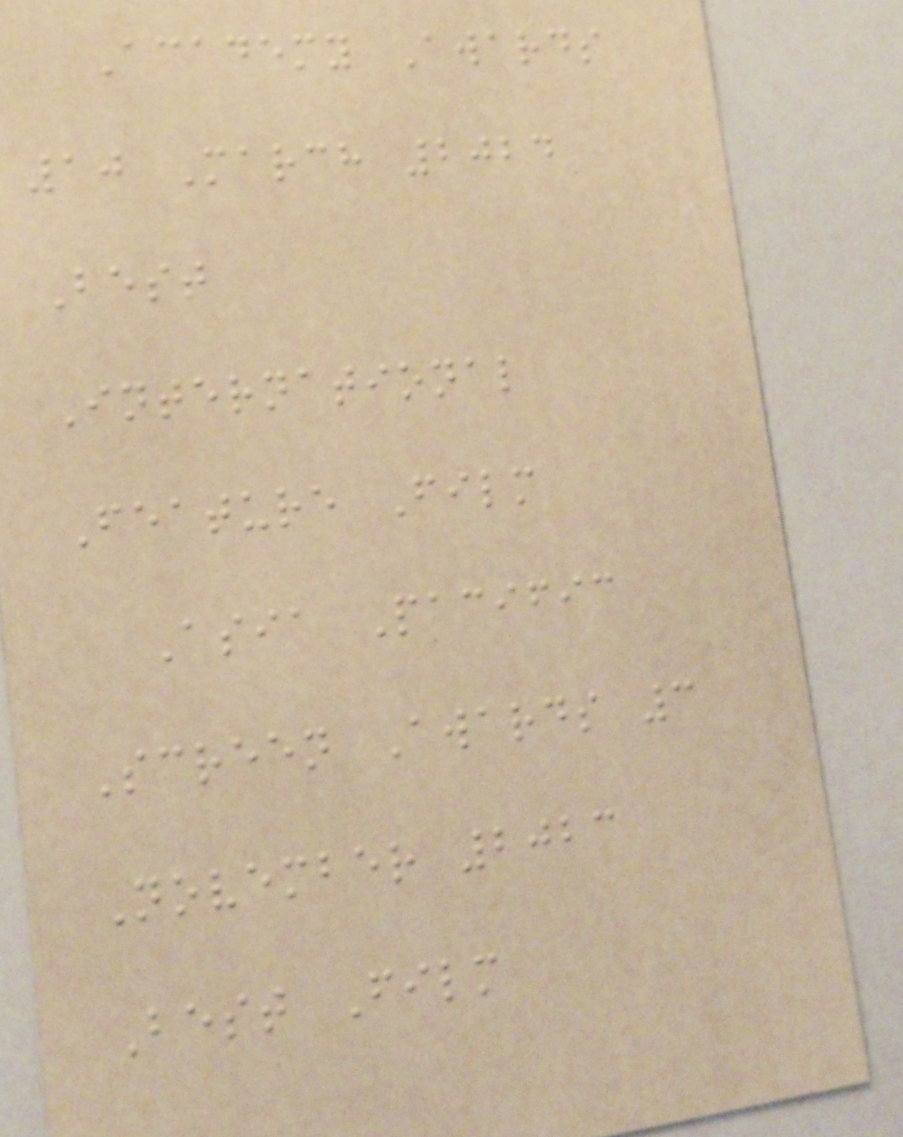Academy Awards
10 March 2024
Best
International
Feature Film
Asia Pacific
Screen Awards 3
November 2023
Best Film
